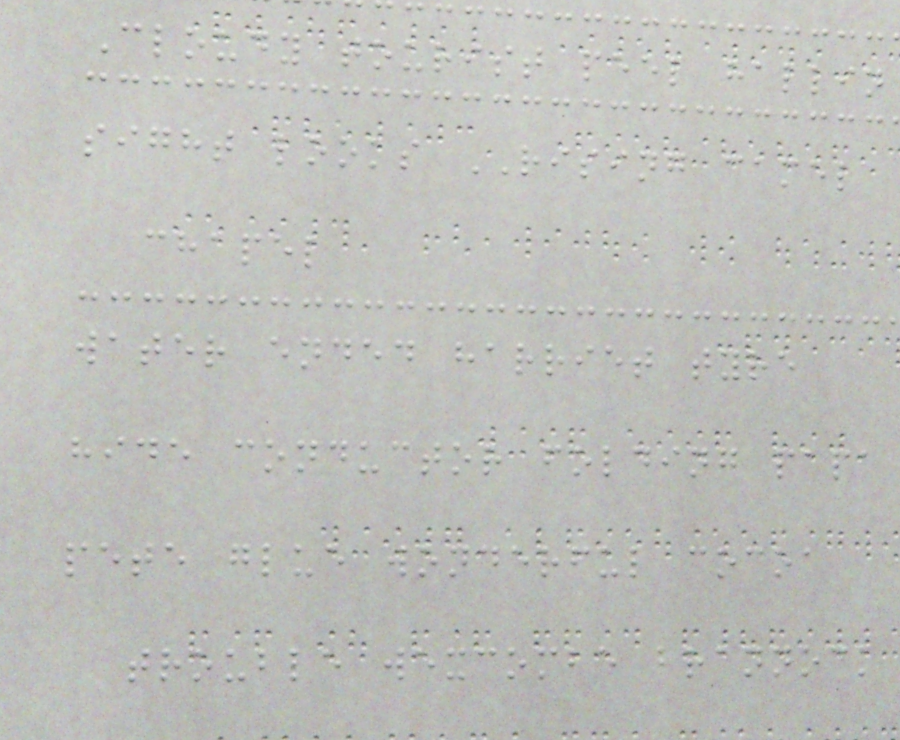Cloudy tourist peel hallin
sight looks RISING camel
chapel
water ended harriet tyre
hide conductor folding papa
pete glue wonderful cocoa
trouble wexcombe brannock
